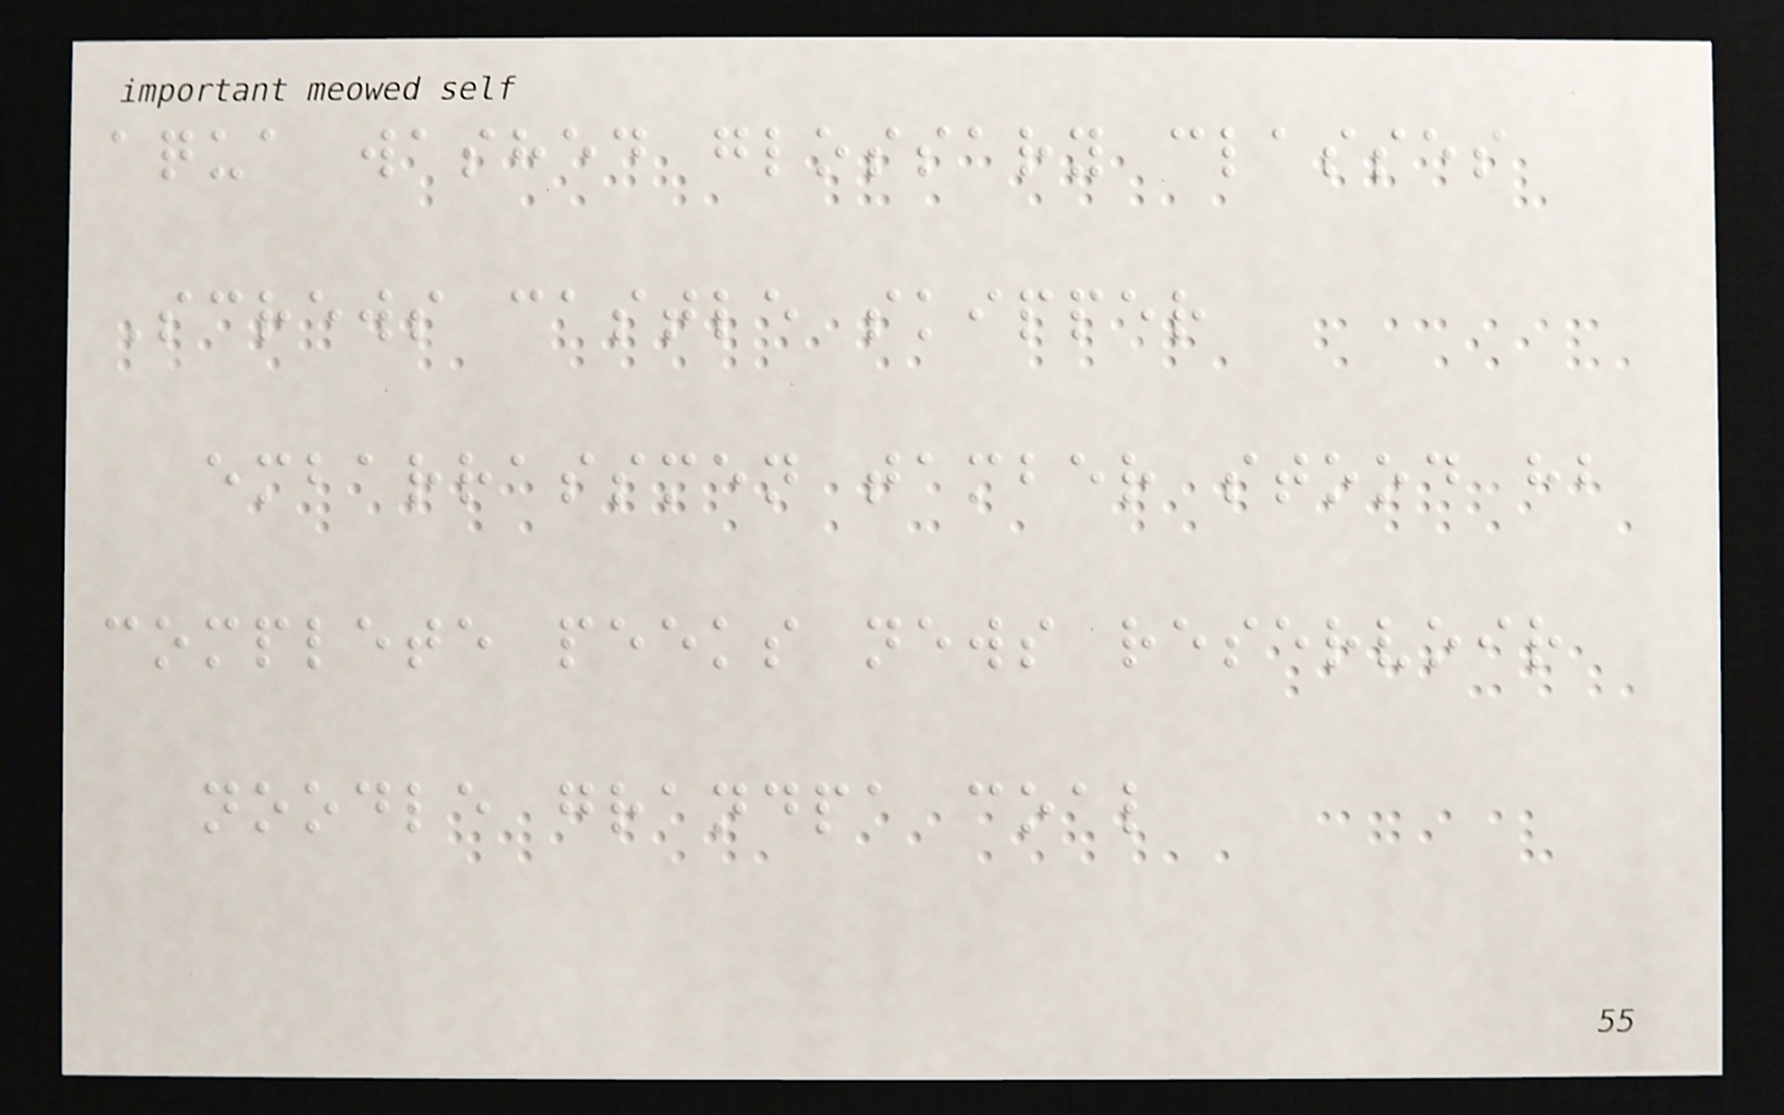aqua washed glossary classes
Screws castle skipper
embarrassmen tamber stood hb
complete peeks news reservoir
noodle grandpa coal
